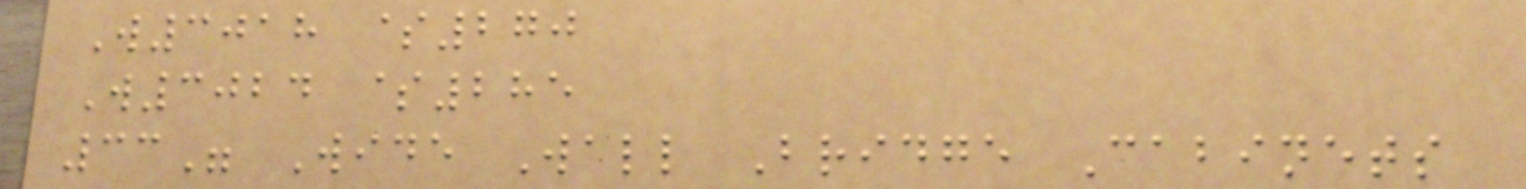W3018 $270
W3024 $285
33" Wide Wall Bridge Cabinets
